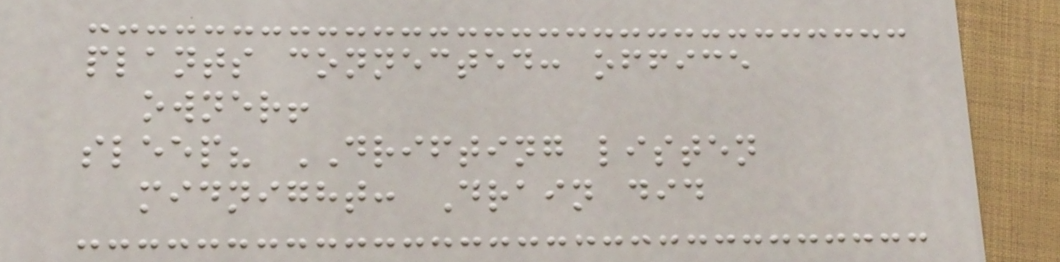plants connected: office
owner!
sleep? DRIFTING listen
midnight: Drain did
